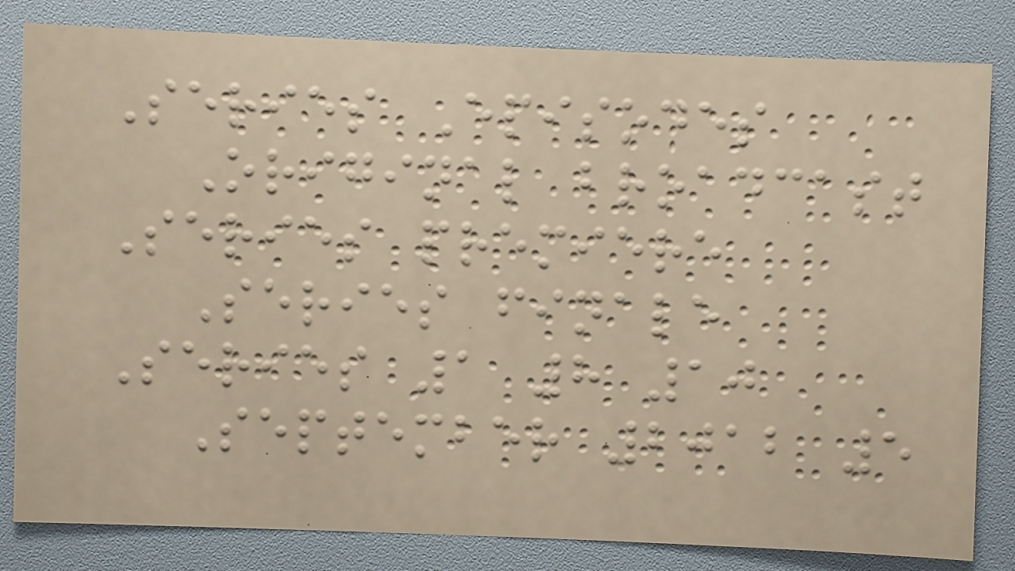Series Episodes
Original broadcast
Series premiere
Series finale
Series 1 8 10
September 2012 5
